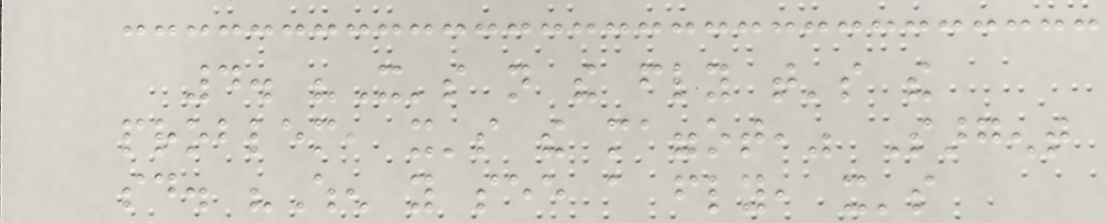4. "It's not the fly that's the
problem, it's the maggot," Sargent
said. "When you see a fly, it's
